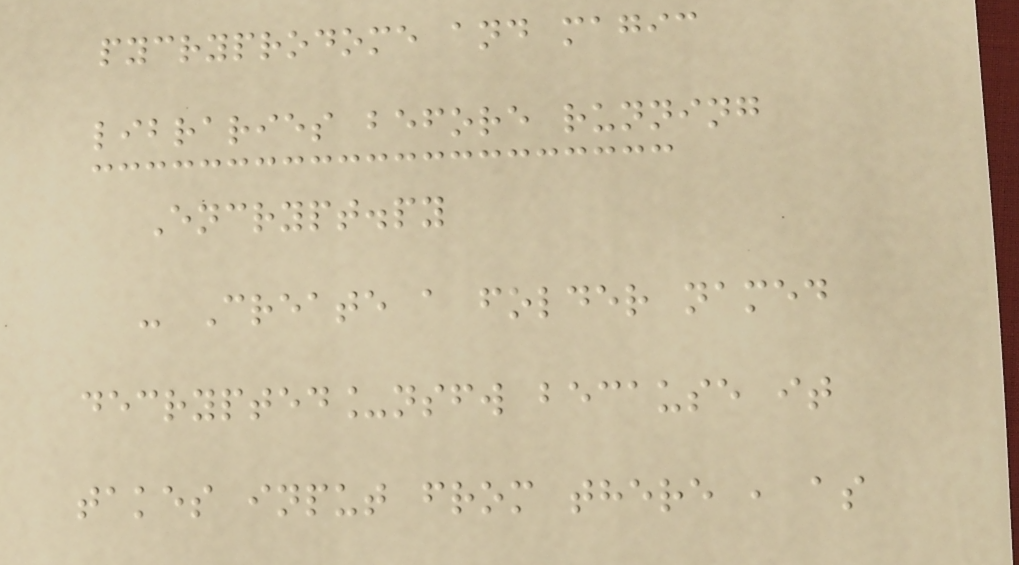pycryprodome and magic
libraries before running
Encrypt.py
- Create a folder named
decrypted_nsfw because it
takes input from there , as
